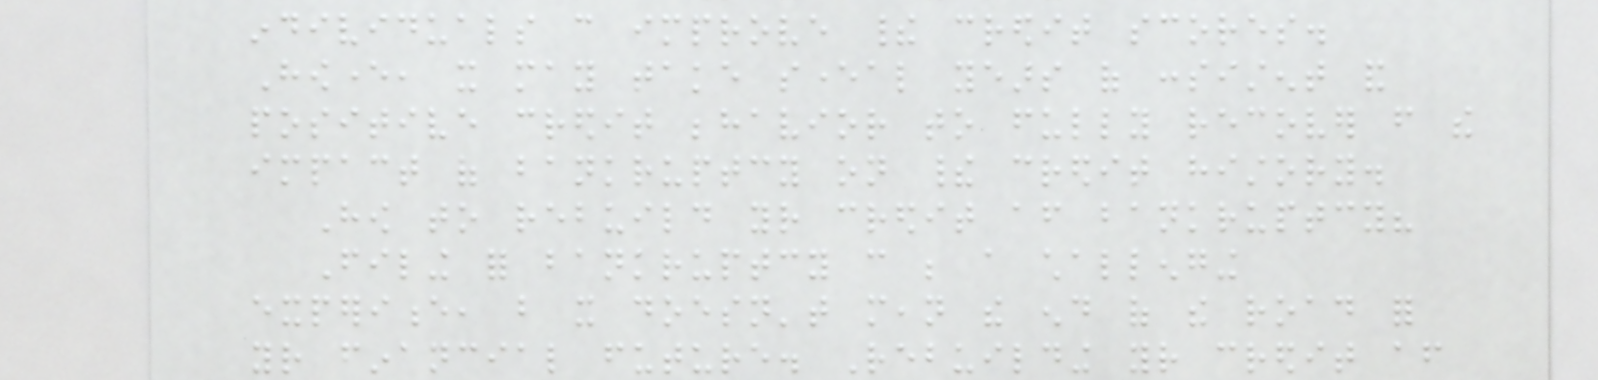individuals can improve their credit scores.
However, it may take several years of consistent and
positive credit behavior to fully recover from the
impact of bankruptcy on their credit history.
How to rebuild your credit after bankruptcy?
Filing for bankruptcy can be a challenging
experience, but it doesn't mean the end of the road for
your financial future. Rebuilding your credit after
